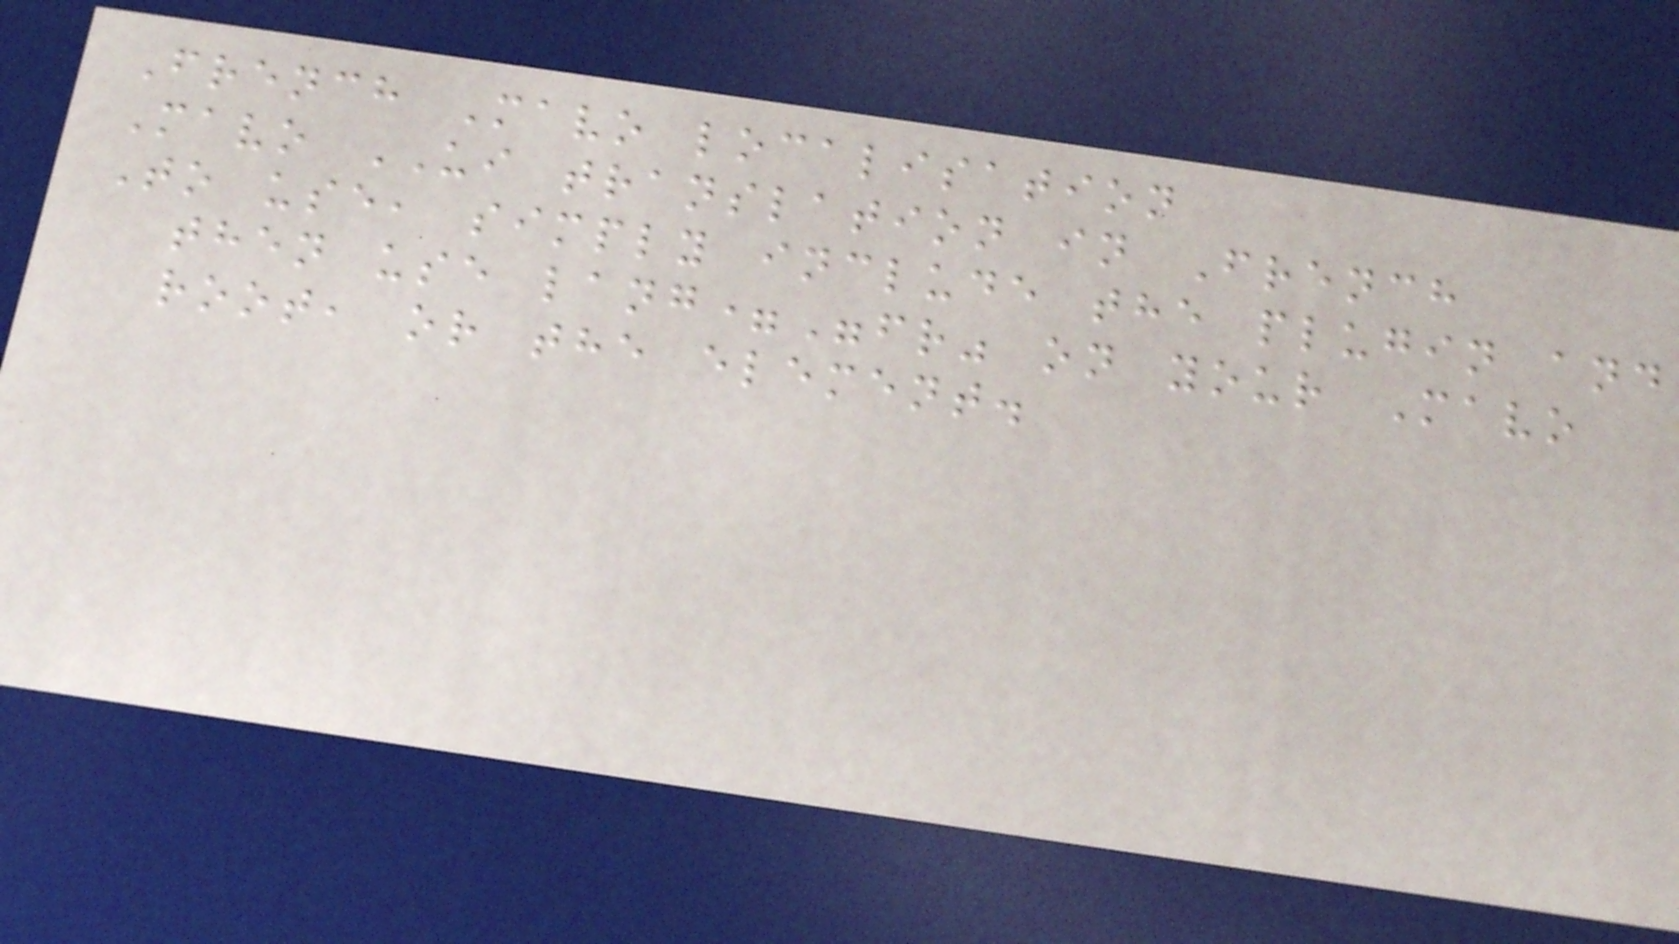French Mavo localisation
Mavo UI translation in French
To use, simply include the plugin and
then use lang="fr" on your Mavo
root, or the element.
